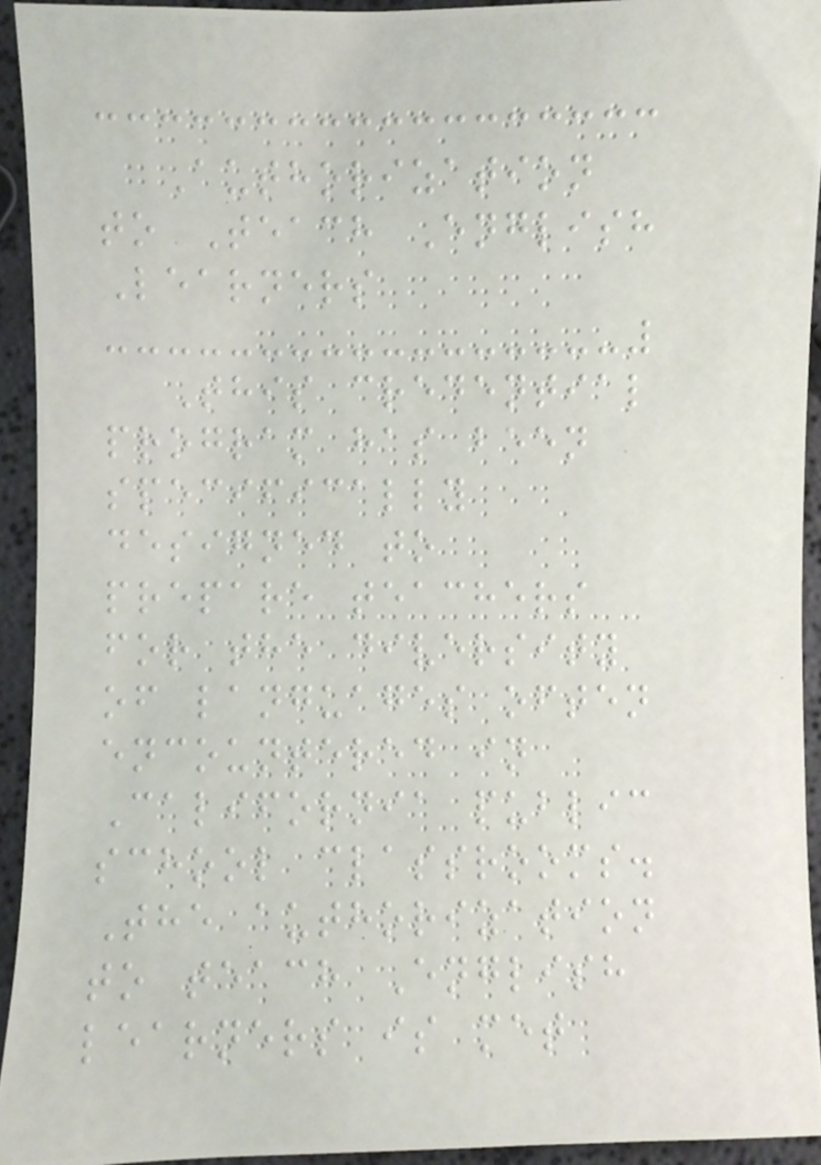Authorization
to Teach English
Learners
This credential
program has been
specifically
designed to
prepare teachers
for the diversity
of languages often
encountered in
California public
school classrooms.
The authorization
to teach English
learners is met
